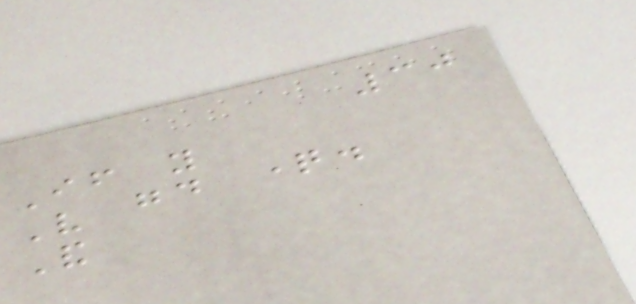30
If you
Very good question.
And
